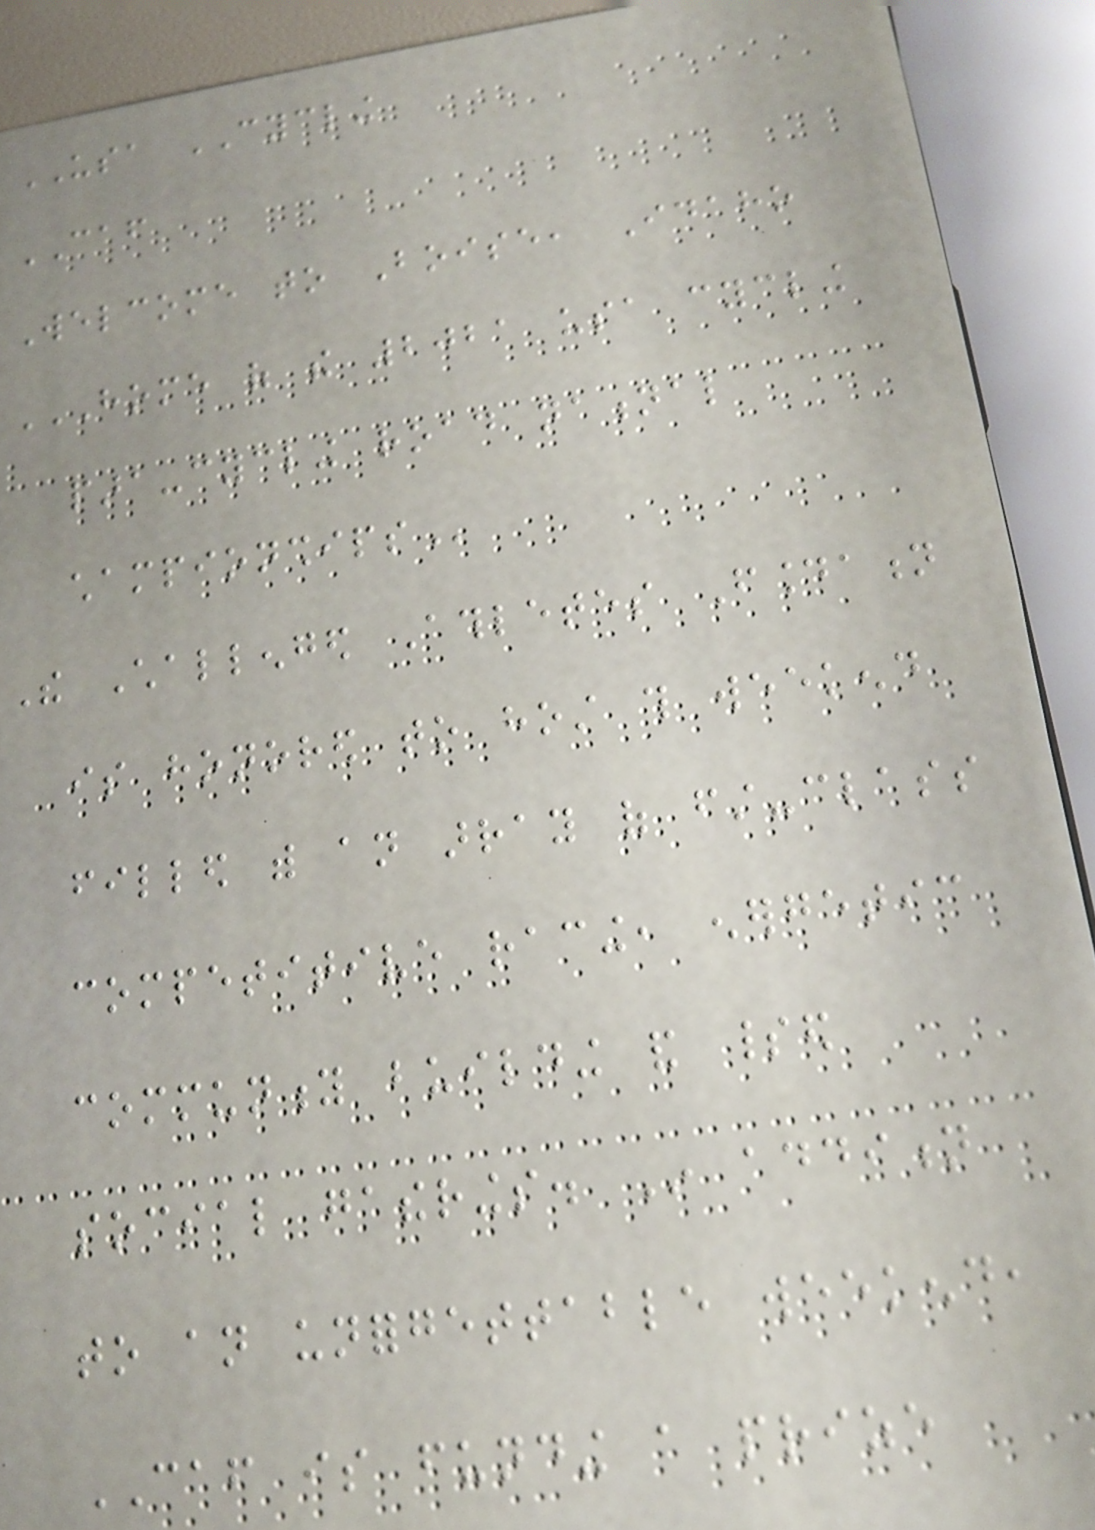USA CYCLING
CAF
Welcome to Boise, Idaho
HOME OF THE 2021 USA CYCLING
PARA-CYCLING ROAD NATIONAL
CHAMPIONSHIPS
The Challenged Athletes Foundation
is honored to host this weekend
filled with an array of first-class
competitive racing, energetic
community building and spirited
social gatherings. In addition
to an unforgettable weekend,
CAF is funding a prize
